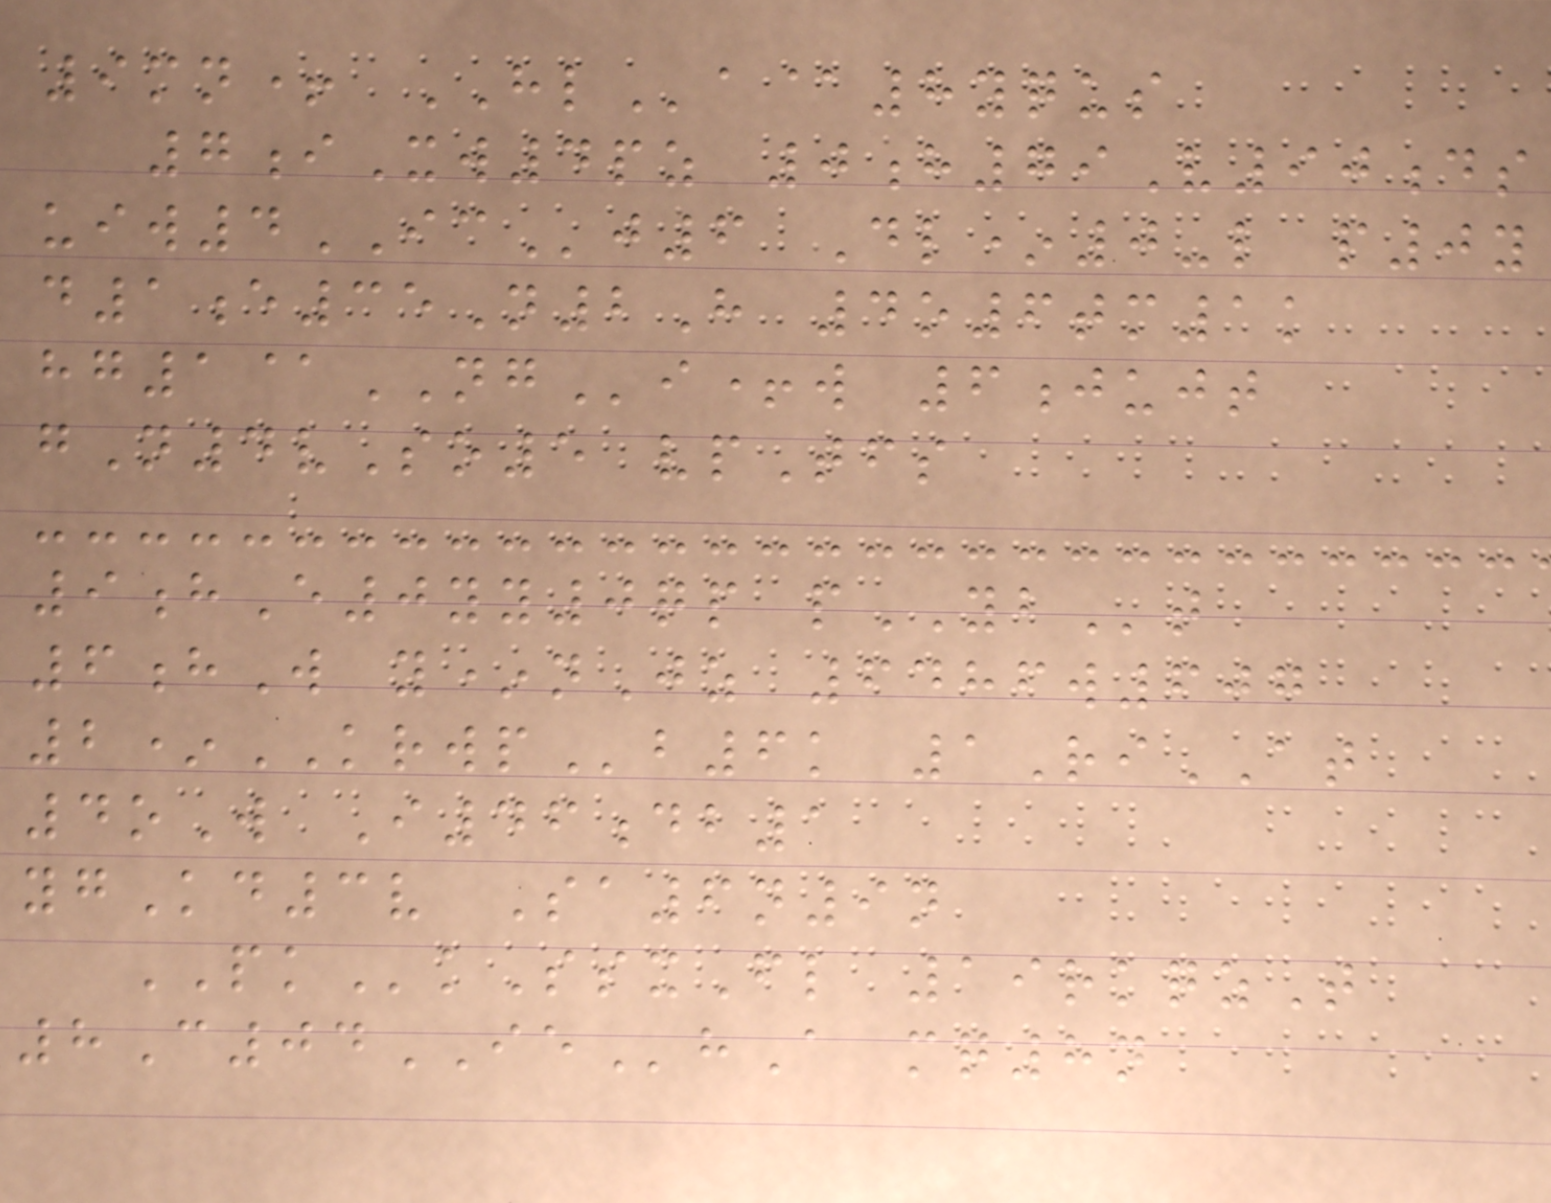9mn+ HLa@8yqus
7iXw4pz 0h79V90ds
uiw4ICj6 Dl*0-l p0y
d1e35N2H 4o6tm1k
hg1@NGi+w 6jujt
gN4vSo5 vpTfs
9hE0yy0qp pYBt
6hW y*nJz 6486w607
2*KRWPb6k 1RiAT
4oW I46db1
ygKd3v Sa6n9n
PKkSsxFl 19rkqzT
8C04IEhA mq8n
